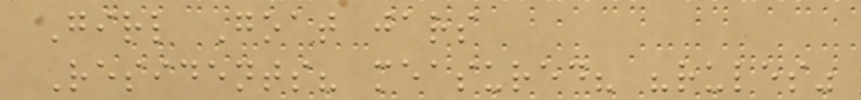Girl Goat jars
Residents? measured? "rules"
